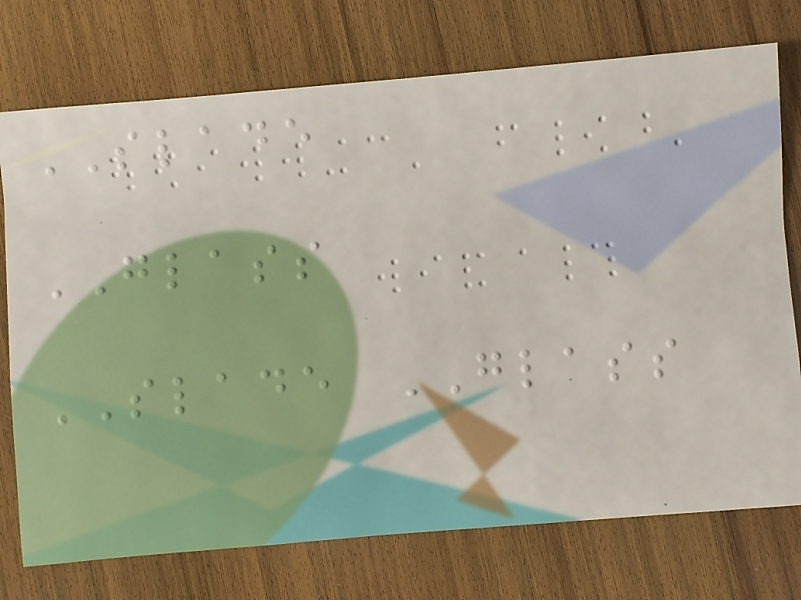SLADE
GLASS
SLADE GLASS
